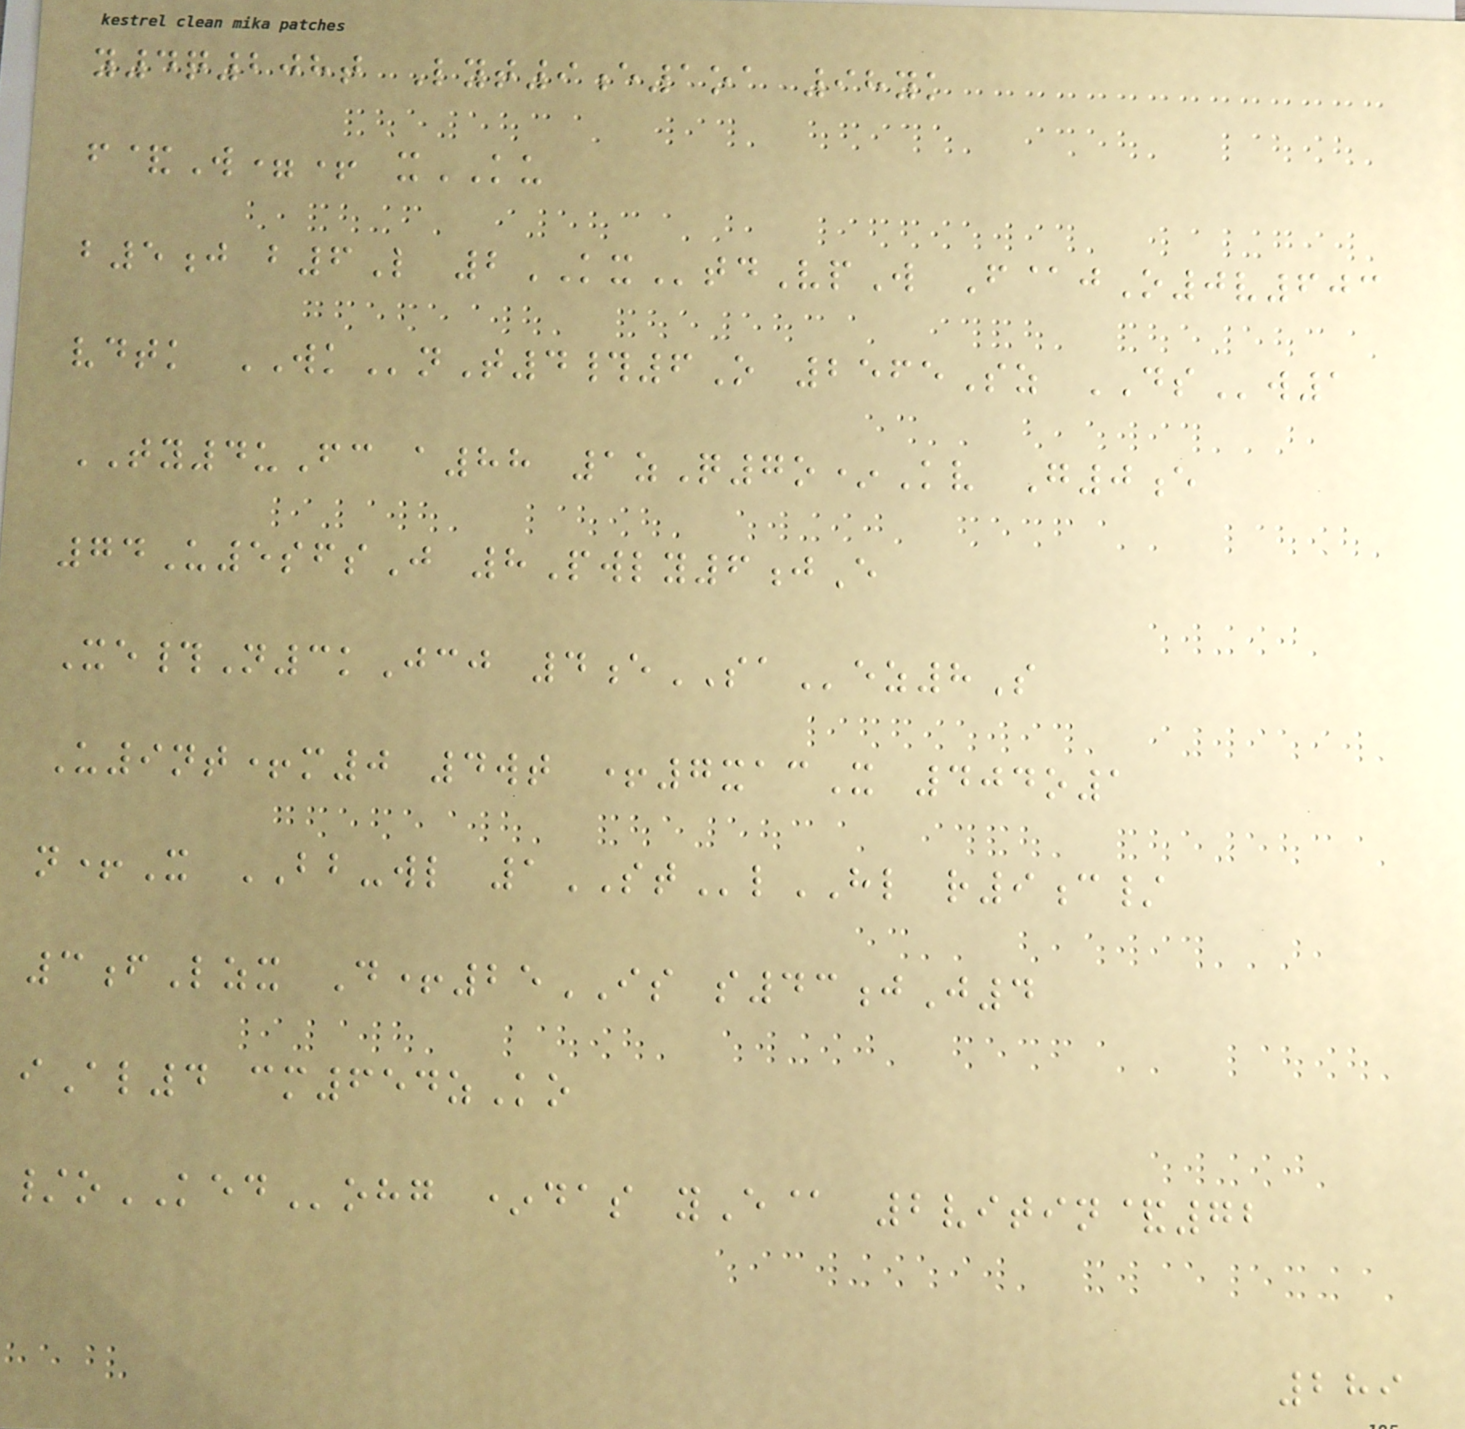y4q208t Lyt9e1oa 98yk
f&W=+ xKU
b5j b6L 2KXtdVpW F@jO0v603
vdtk WKnT4#6O 2565Sz DSw1
TY4uFc a88 1zQ7o*Kv G0e
74U5sfsJ 8Pwly6jE
Xe#N3kJcj 4eSAez8S
U9nt+m0 4wt +7xacX 404o1
n+X BB-wl 1STlHL r9c/
3fLzx D+25IS s43jJ4
iAl4 cm654zKo
/oKEDohg *das yE@ 2vitin&72
289
